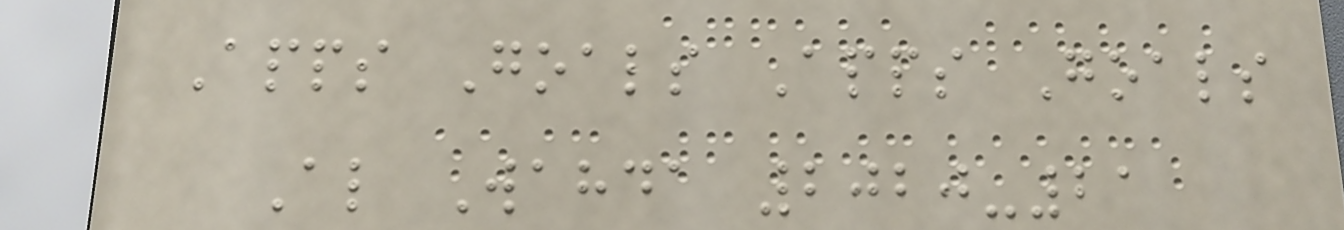Apps Goals Apps Goals
Al Wahda 2020-21
